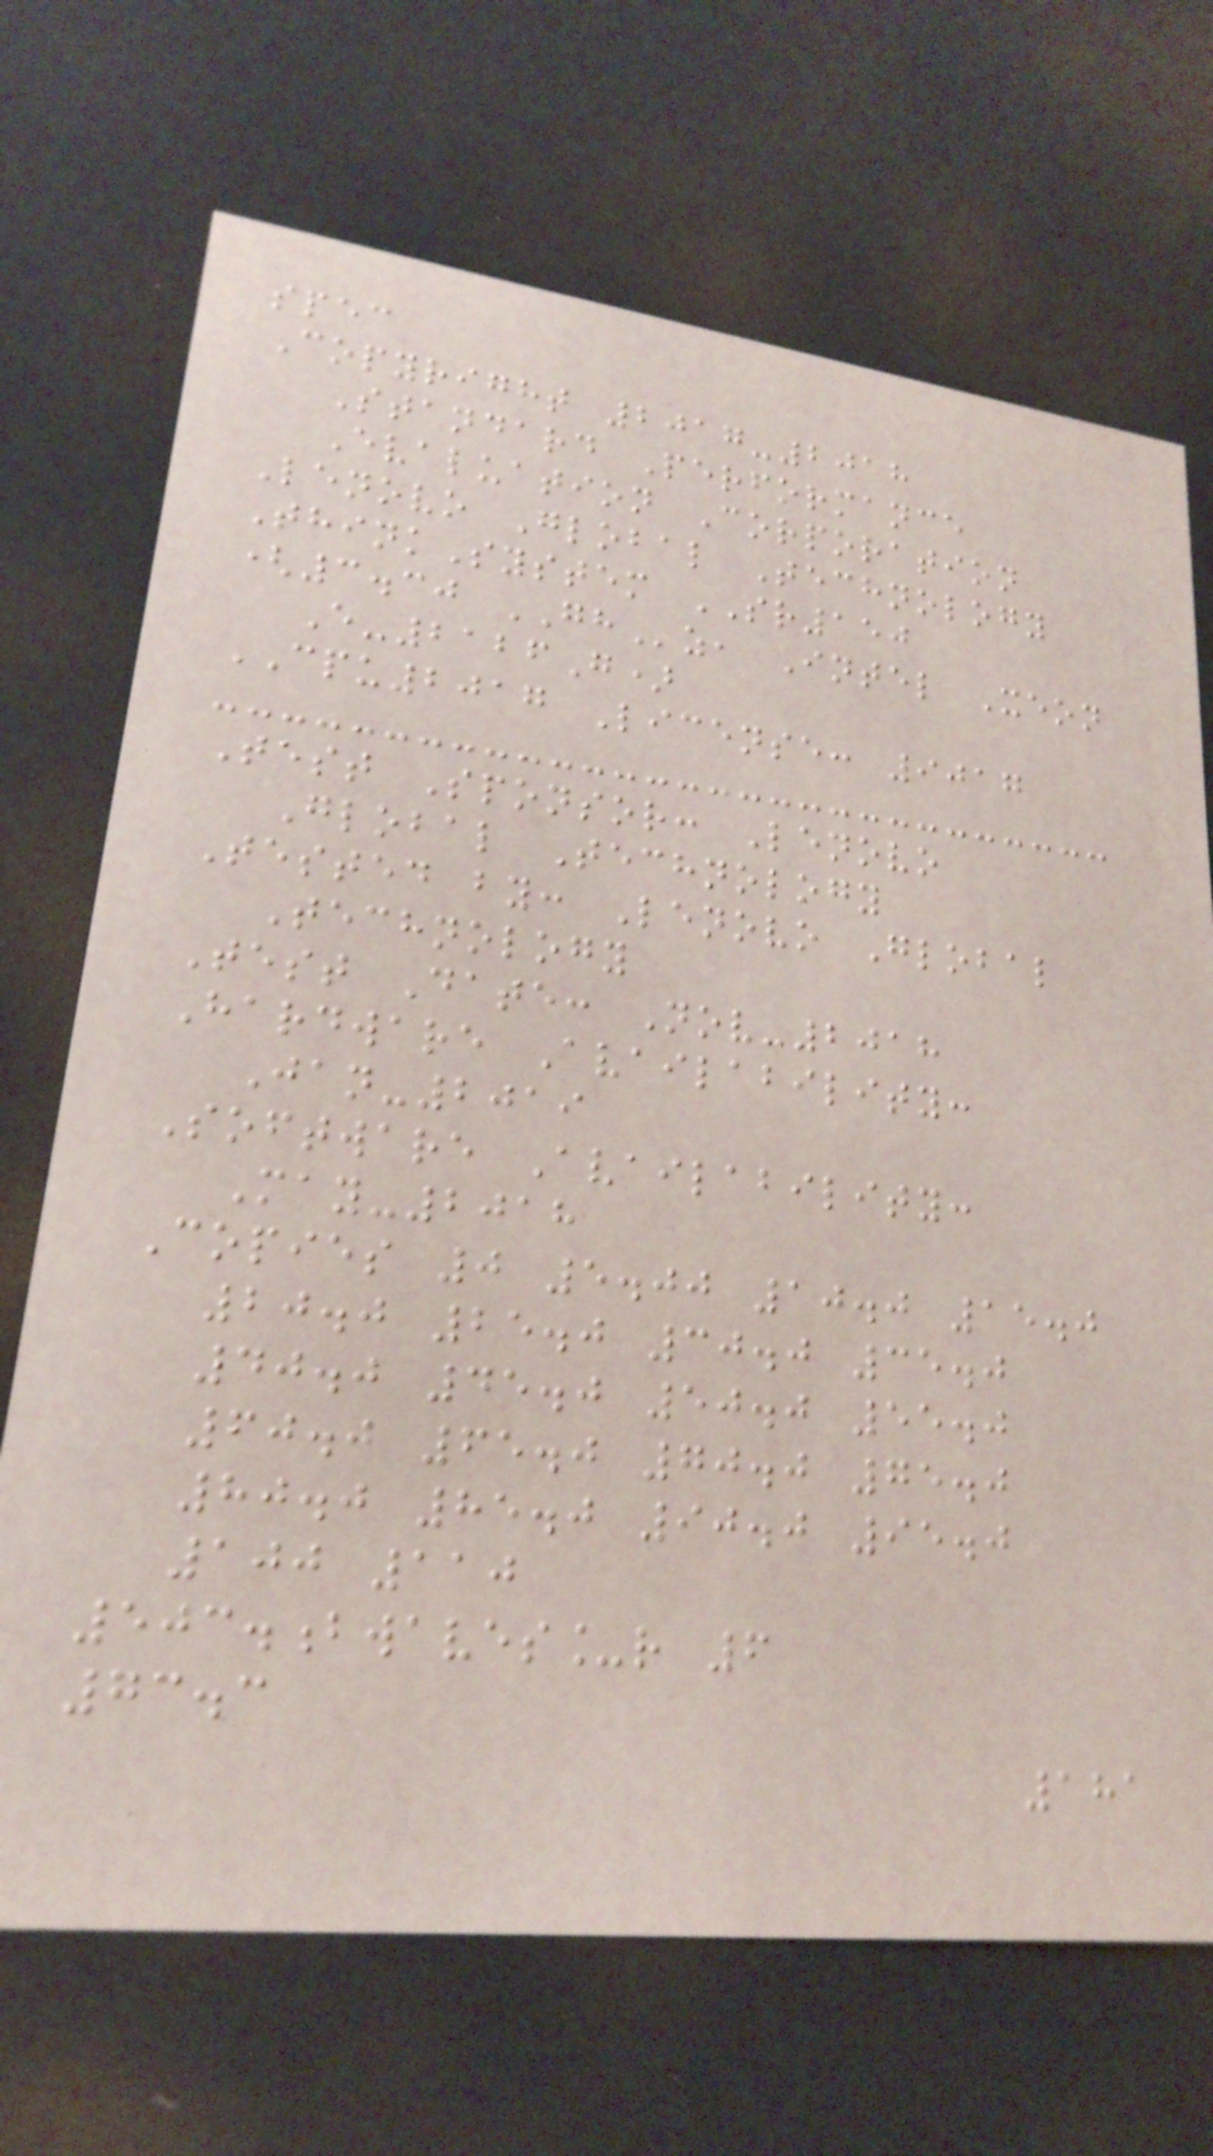spec
Copyright 2017-2018
Standard Performance
Evaluation Corporation
Lenovo Global Technology
ThinkSystem SR150
(3.30 GHz, Intel Xeon
E-2126G)
CPU2017 License: 9017
Test Sponsor: Lenovo
Global Technology
Tested by: Lenovo Global
Technology
Test Date: Nov-2018
Hardware Availability:
Jan-2019
Software Availability:
May-2018
Copies 0 5.00 10.0 15.0
20.0 25.0 30.0 35.0
40.0 45.0 50.0 55.0
60.0 65.0 70.0 75.0
80.0 85.0 90.0 95.0
100 110
503.bwaves_r 6
73.3
181
